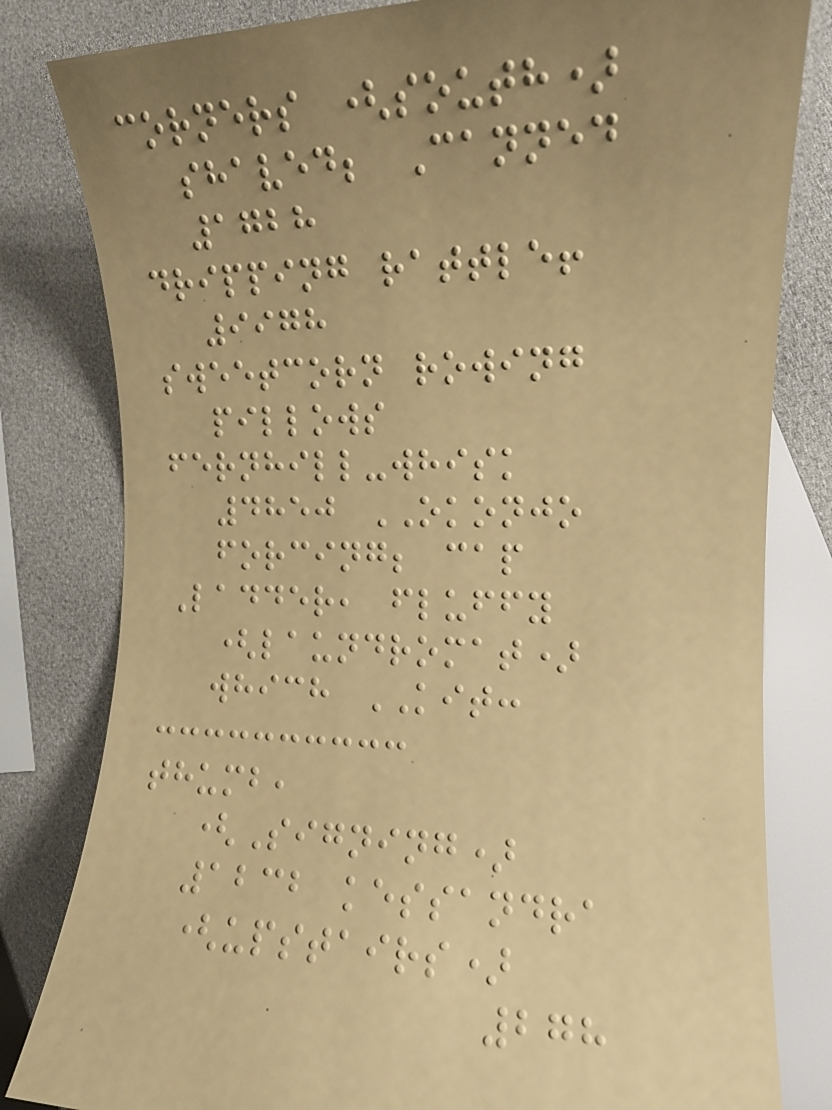corners (south)
shaved; Canned
1728
dripping rattle!
9978
sweetcorn rowing
pillows
fernhill-whisk
4850 OKONJO
forcing; cap
Ladder, fluffy
(laundromat)
which KIT:
thumb,
(Signing)
1232 kessandra
(upstairs)
278
